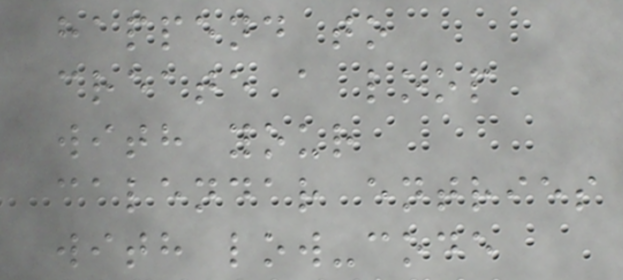happend to
create a loop
with your
calendar entries
with low-code
